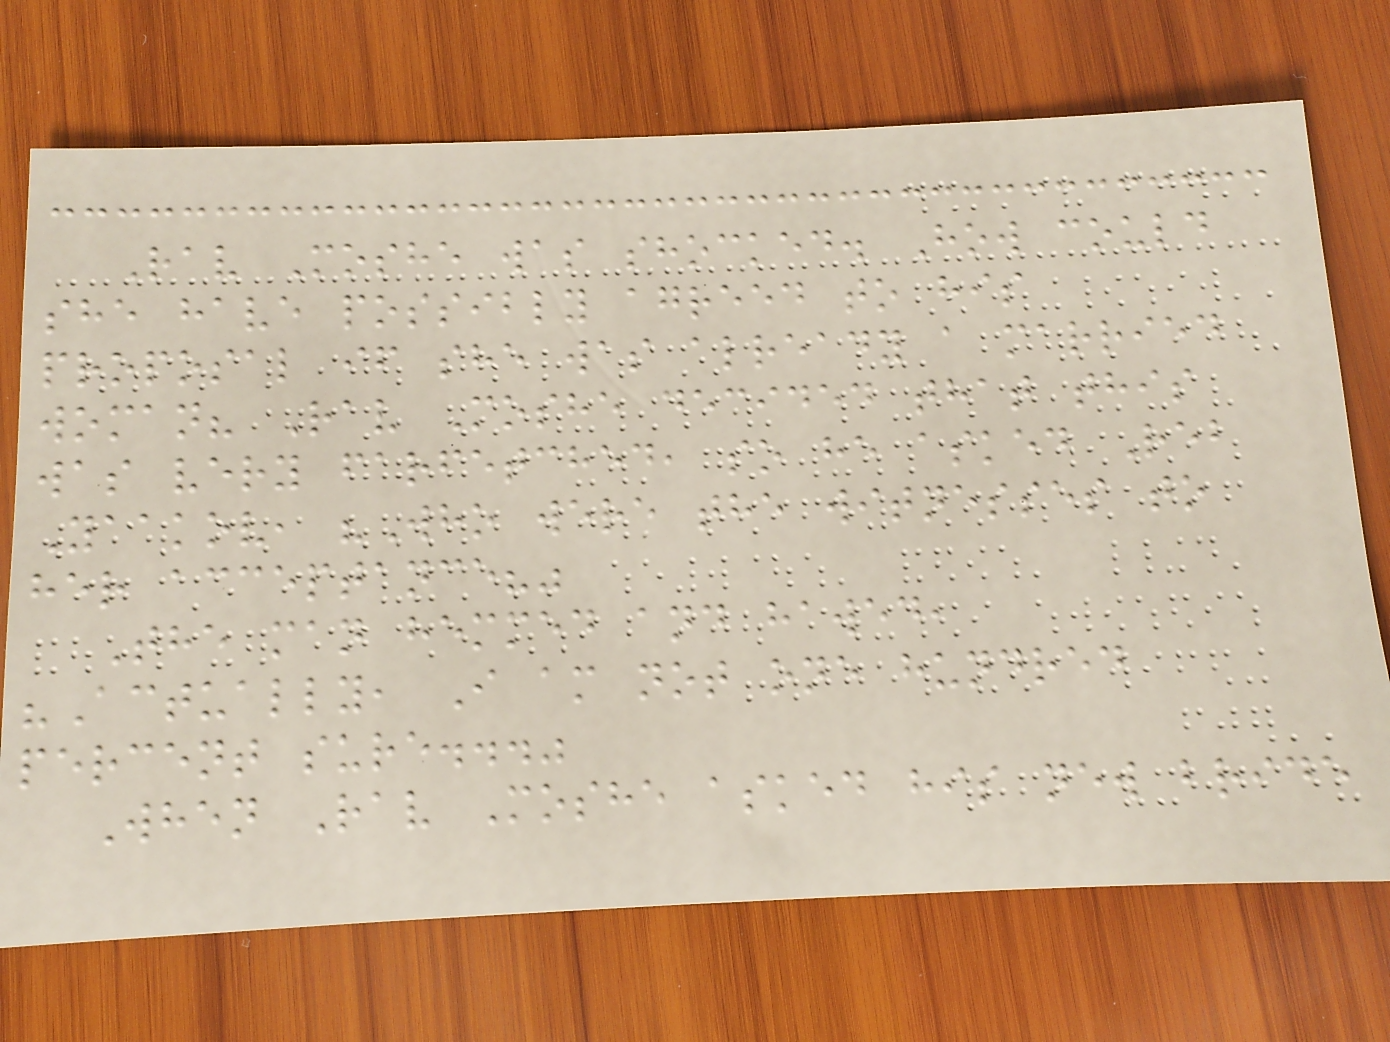Rav Moshe was shocked. How could
she have possibly agreed to his
proposal if she was already a married
woman? Rav Moshe decided that this
was very farfetched, so he asked Reb
Yaakov, "Who were the witnesses to
her acceptance?"
The man hemmed and hawed,
"Actually, I am not one hundred
percent sure..."
When Rav Moshe asked his new bride
